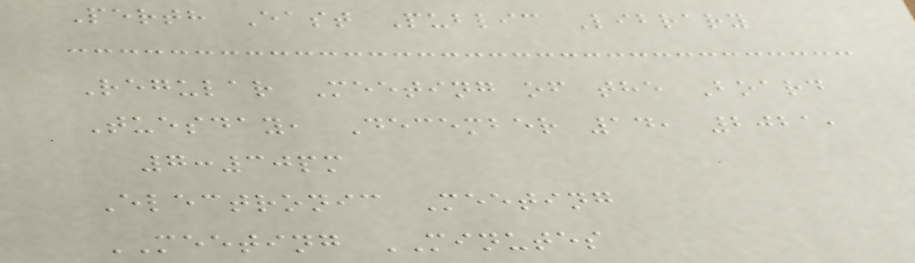Perth East Public Library
Regular Meeting of the Board
Tuesday, December 14, 2021,
7:30pm
Electronic Meeting
MEETING MINUTES
